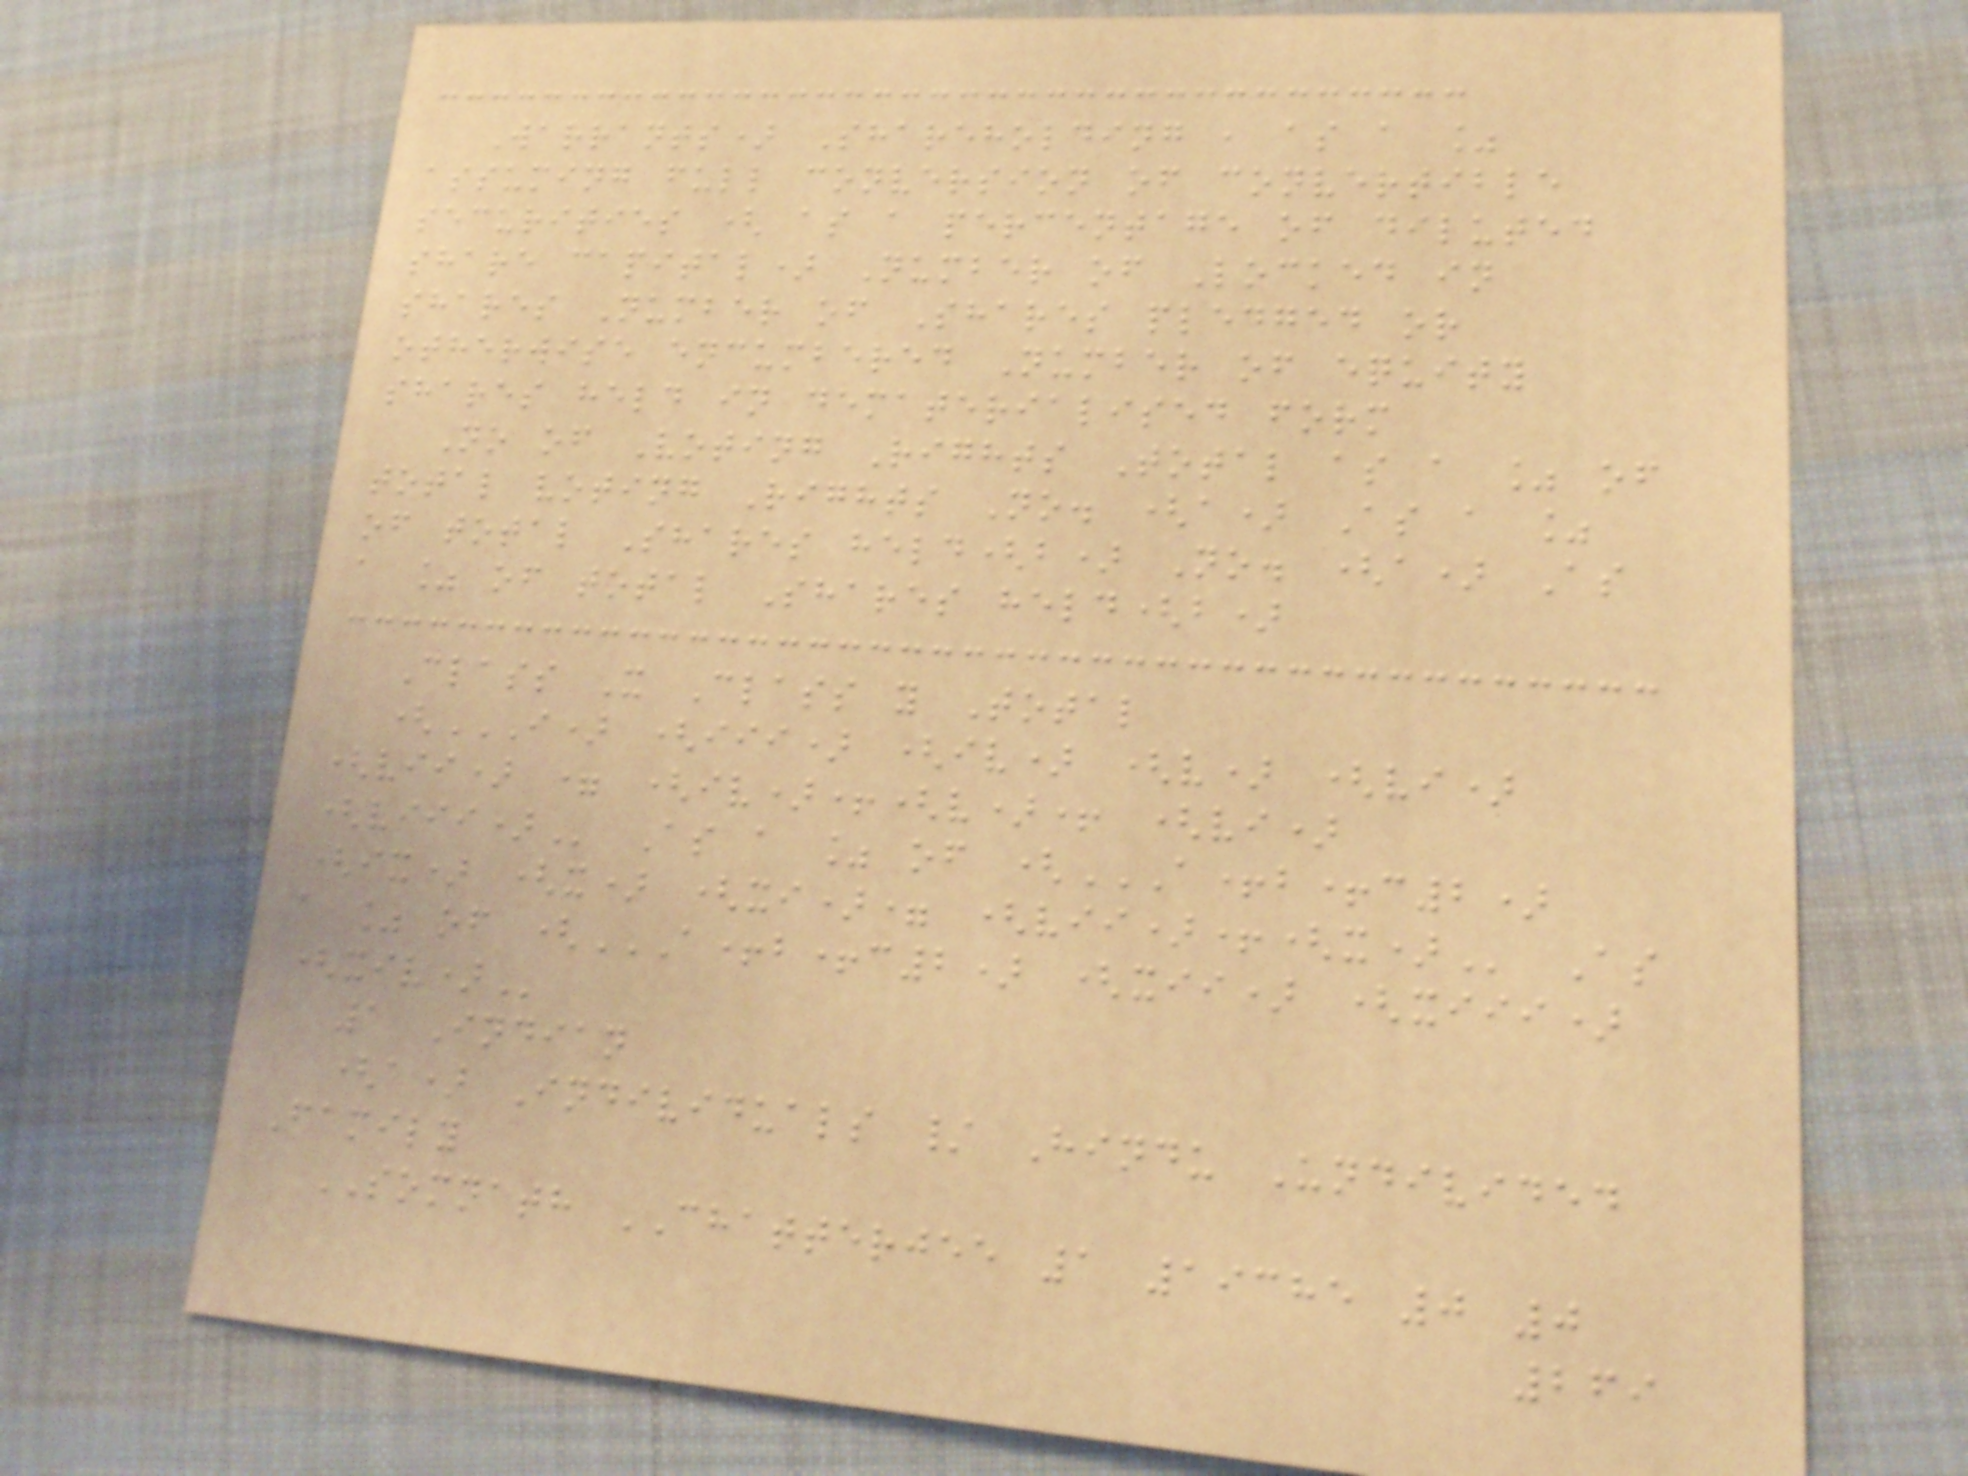Warrants) Shareholding , as a %
assuming full conversion of convertible
securities ( as a percentage of diluted
share capital) Number of Locked in
shares Number of Shares pledged or
otherwise encumbered Number of equity
shares held in dematerialised form
No of Voting Rights Total as a % of
total voting Rights No. (a) As a %
of total Shares held(b) No. (a) As
a % of total Shares held(b)
Class X Class y Total
(I) (III) (IV) (V) (VI)
(VII) = (IV)+(V)+ (VI)
(VIII) As a % of (A+B+C2)
(IX) (X) (XI)= (VII)+(X) As
a % of (A+B+C2) (XII) (XIII)
(XIV)
1 Indian
(a) Individuals / Hindu Undivided
Family
SOMNATH CHATTERJEE 1 19385 0 0
269
